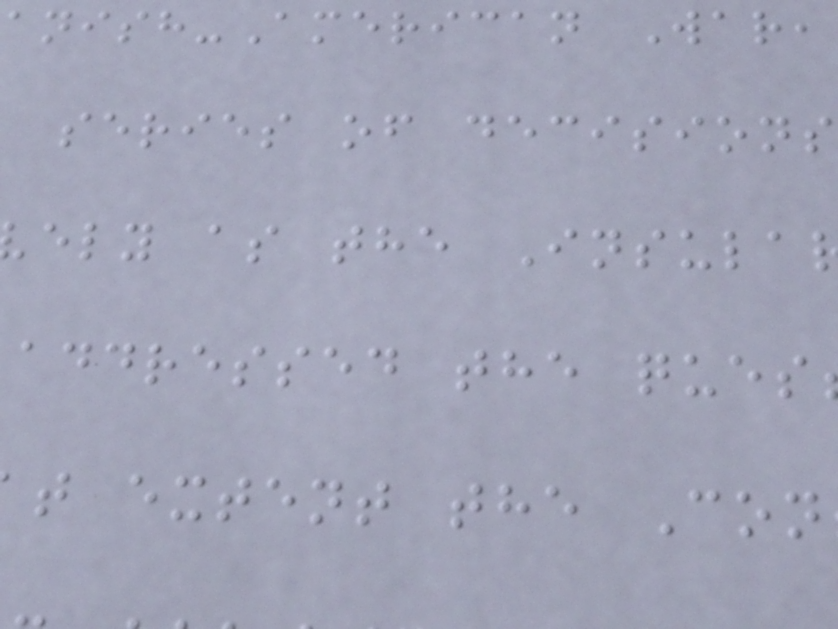anish-American War,
series of decisions
ely as the Insula
addressed the ques
t extent the Con
